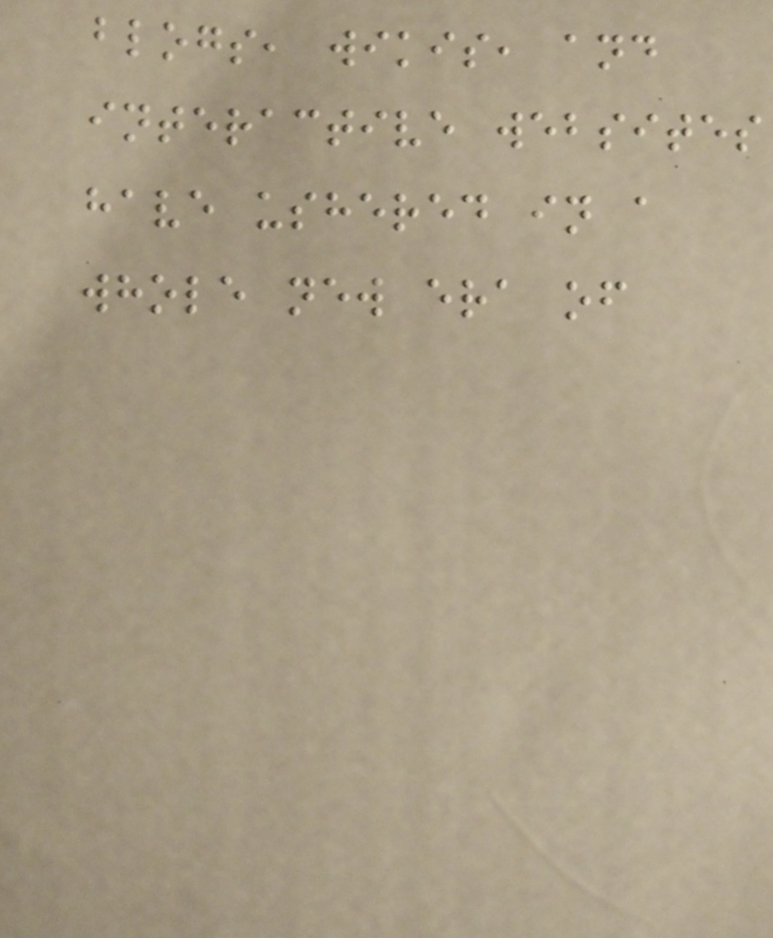blogs, wikis, and
interactive websites
have ushered in a
whole new era of
